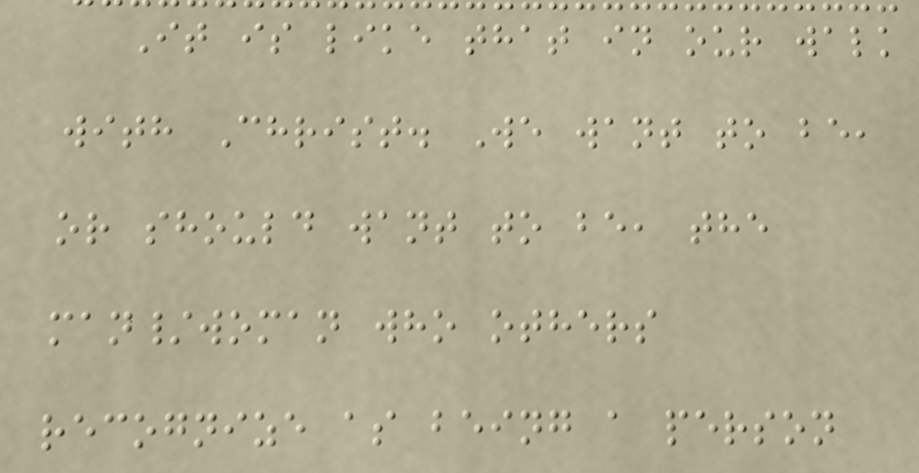It is like that in our walk
with Christ. We want to be,
or should want to be, the
man/woman who others
recognize as being a person
